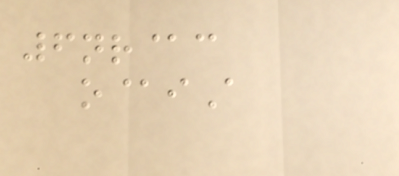6nr@c
o@iA
